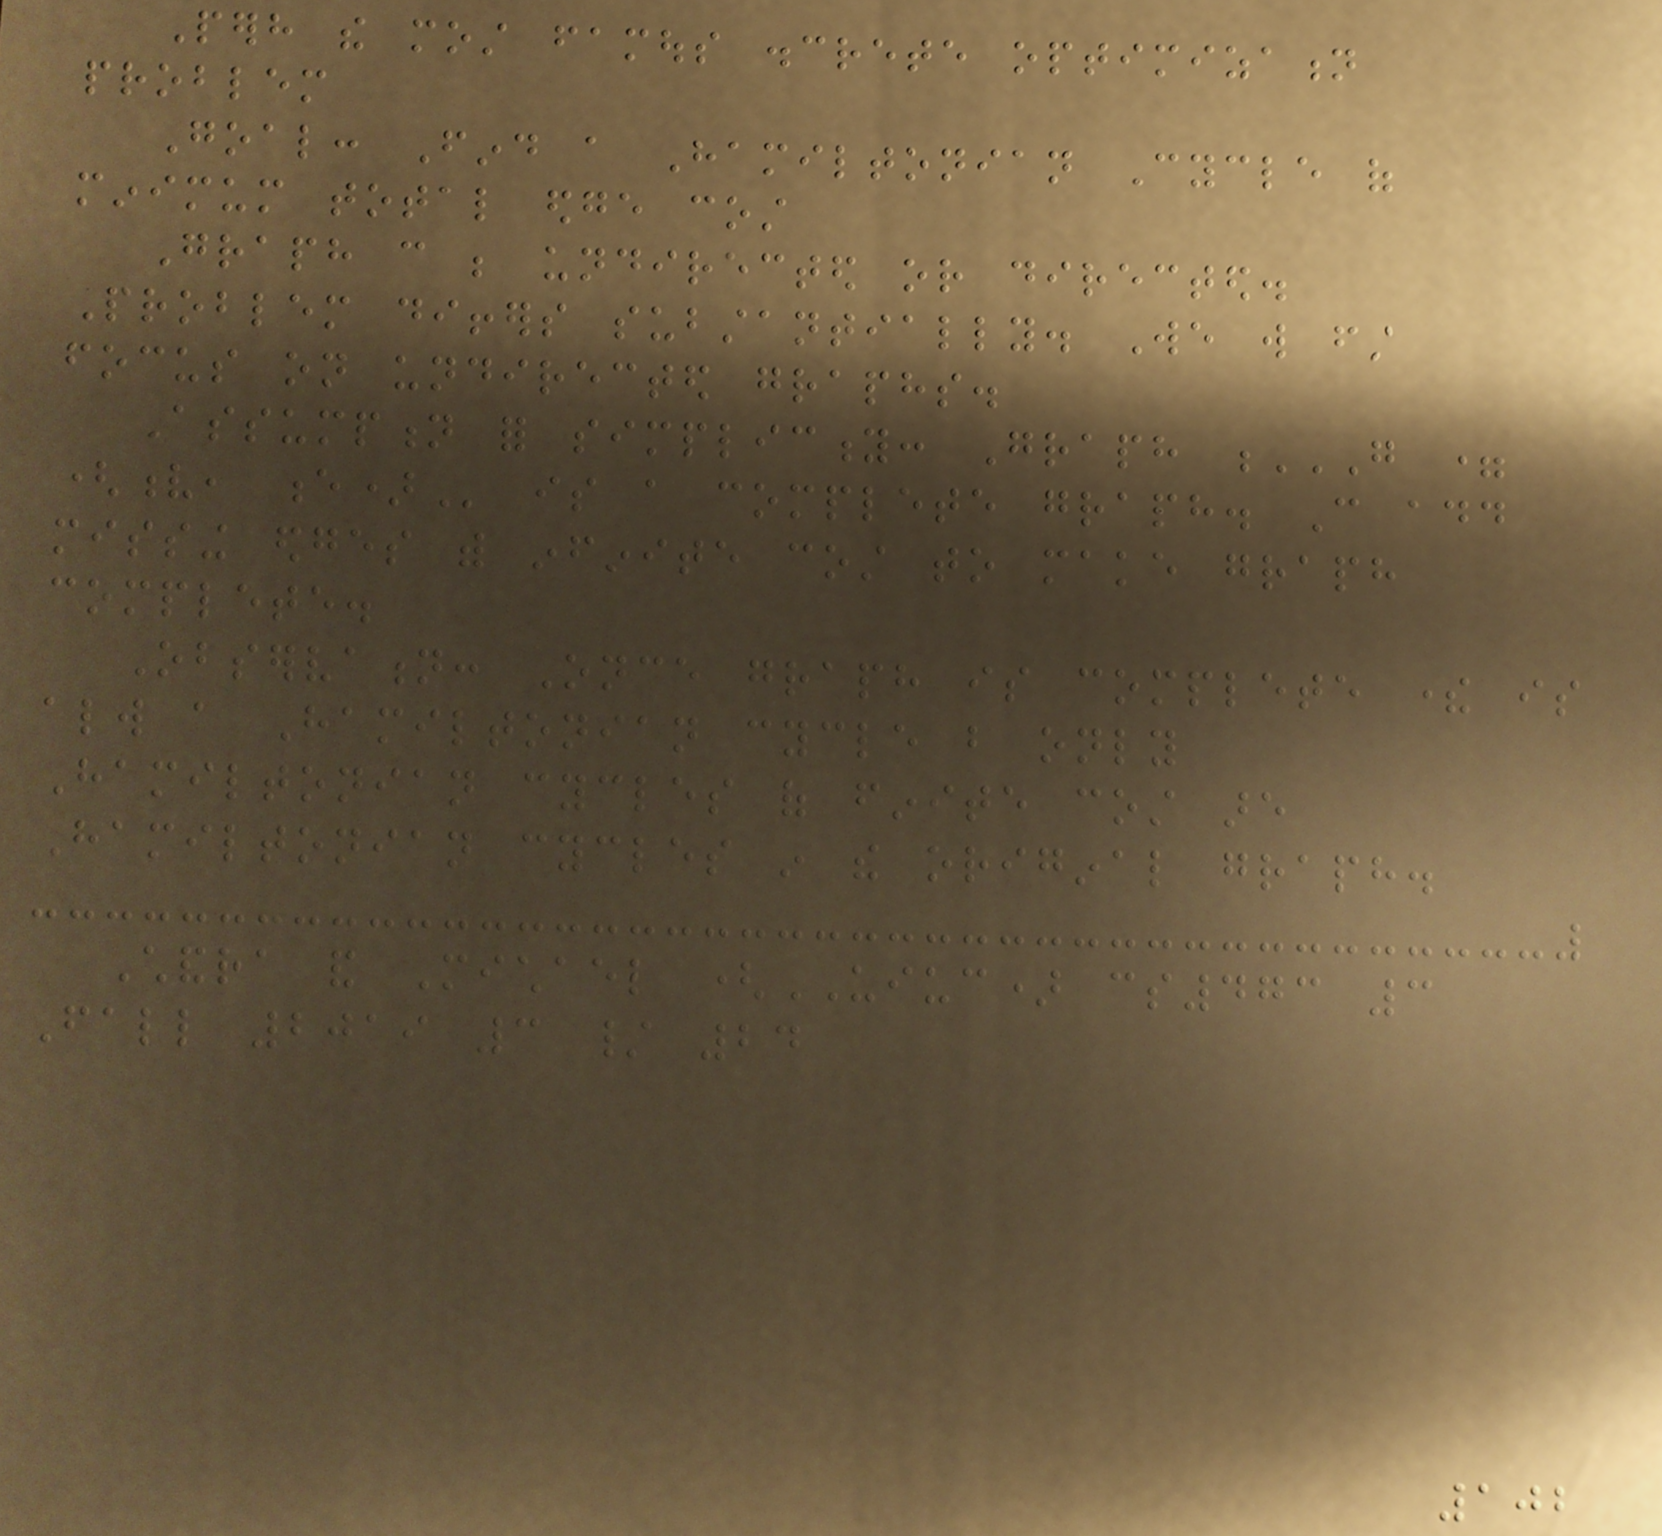Perhaps the most famous discrete optimization
problem
Goal: Find a Hamiltonian Cycle of
minimum total edge cost
Graph can be undirected or directed.
Problem differs substantially. We will first
focus on undirected graphs.
Assumption for simplicity: Graph G =
(V, E) is a complete graph. Can add
missing edges with infinite cost to make graph
complete.
Observation: Once graph is complete there is
always a Hamiltonian cycle but only
Hamiltonian cycles of finite cost are
Hamiltonian cycles in the original graph.
Chandra and Michael (UIUC) cs473 3
Fall 2019 3 / 24
102
